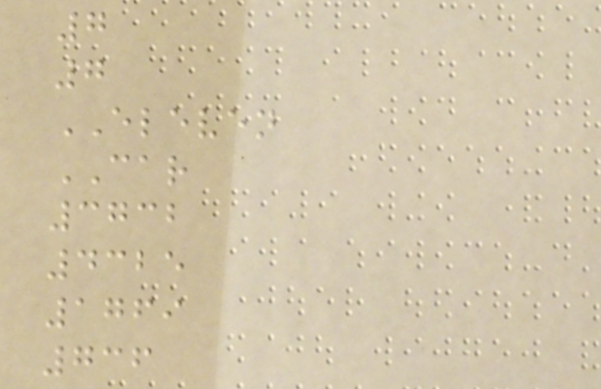7
7
ELEVEN
CAR
3732
4325
1769
736
